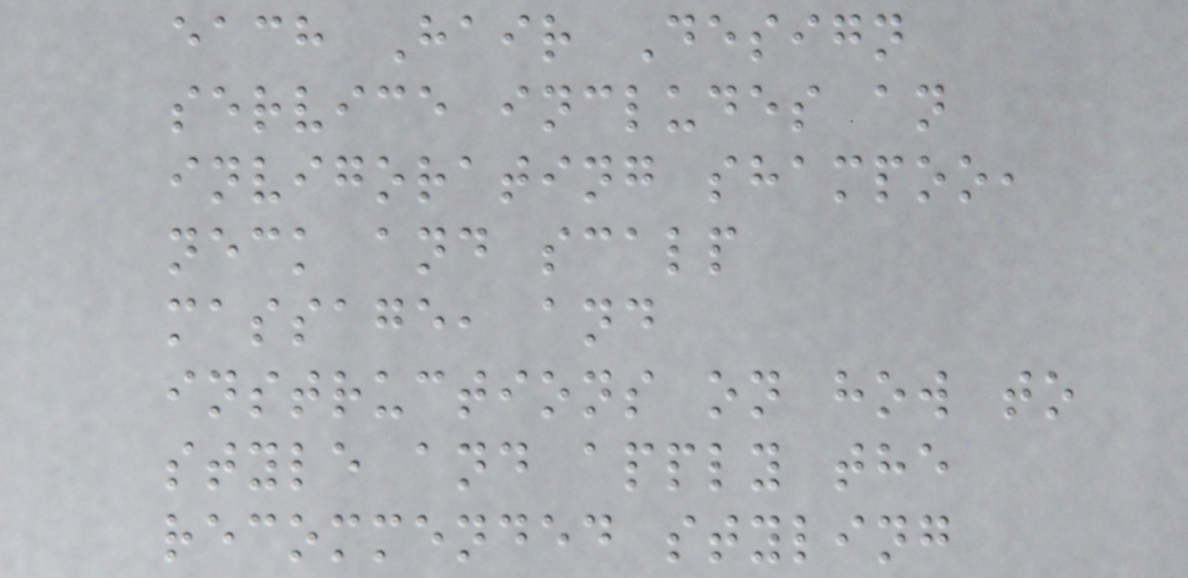each Hair Design
service includes an
invigorating shampoo,
neck and scalp
massage, and
instructions on how to
style and apply the
recommended styling
